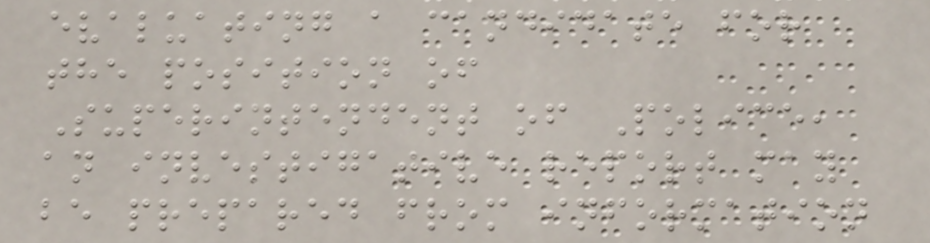evaluating a candidate for
the position of
Superintendent of Police,
an investigative report may
be prepared from information
